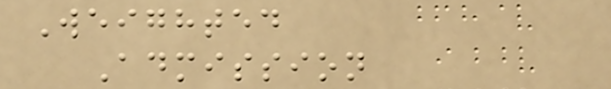Weighted
Admission
